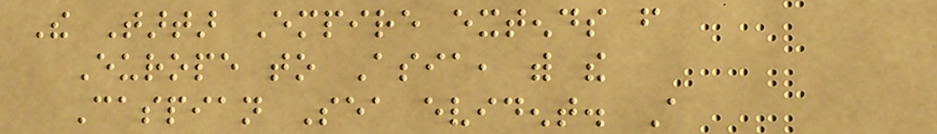The Tartar Empire extends from
Europe to Asia, with the
Caspian Sea evident. A
